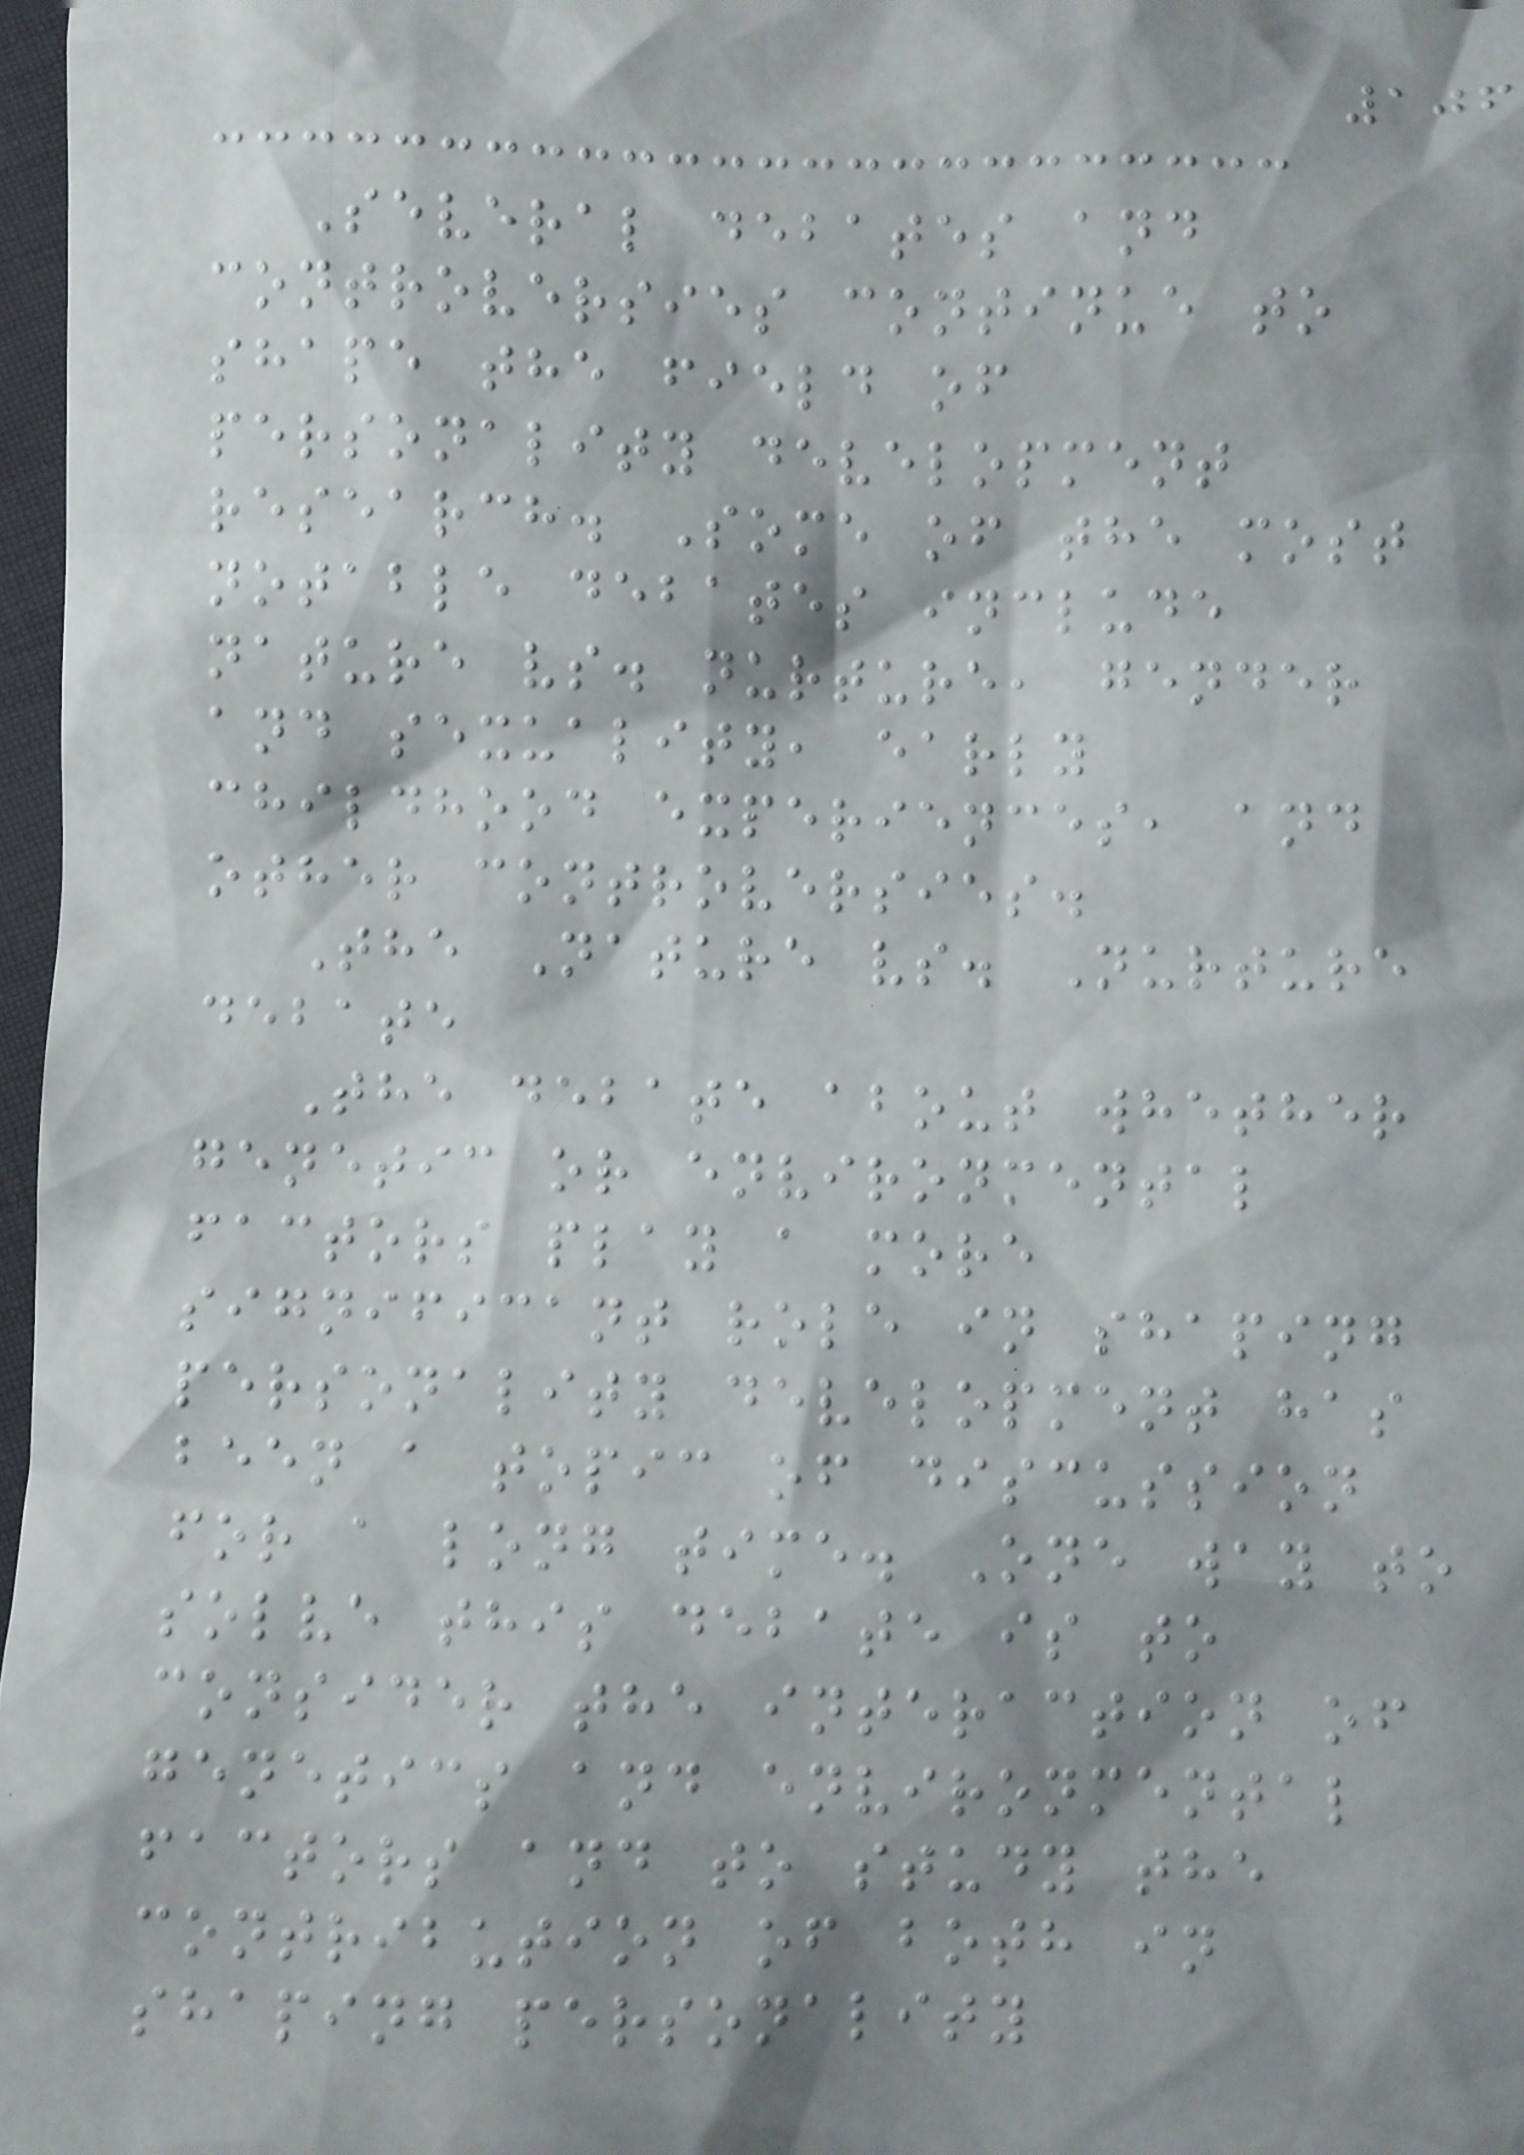106
Several debates and
controversies continue to
shape the field of
personality development
research. Some of the most
notable debates include
nature vs. nurture, gender
and sexuality, early
childhood experiences, and
other controversies.
The Nature vs. Nurture
debate
The debate about whether
genetic or environmental
factors play a more
significant role in shaping
personality development has
been a topic of discussion
for a long time. One way to
solve this debate is to
consider the interaction of
genetics and environmental
factors and to study the
contribution of both in
shaping personality
